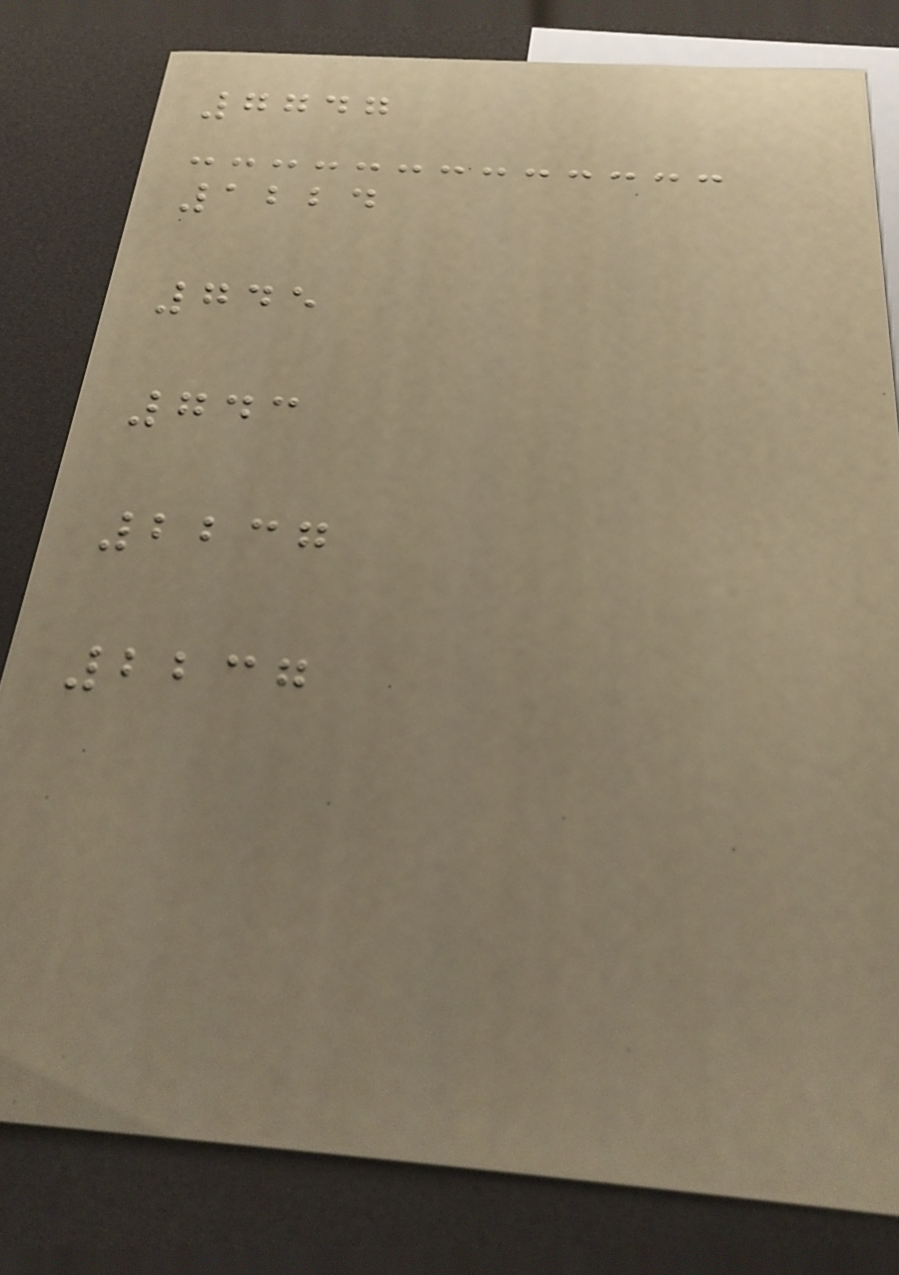7747
1224
745
743
2237
2237
